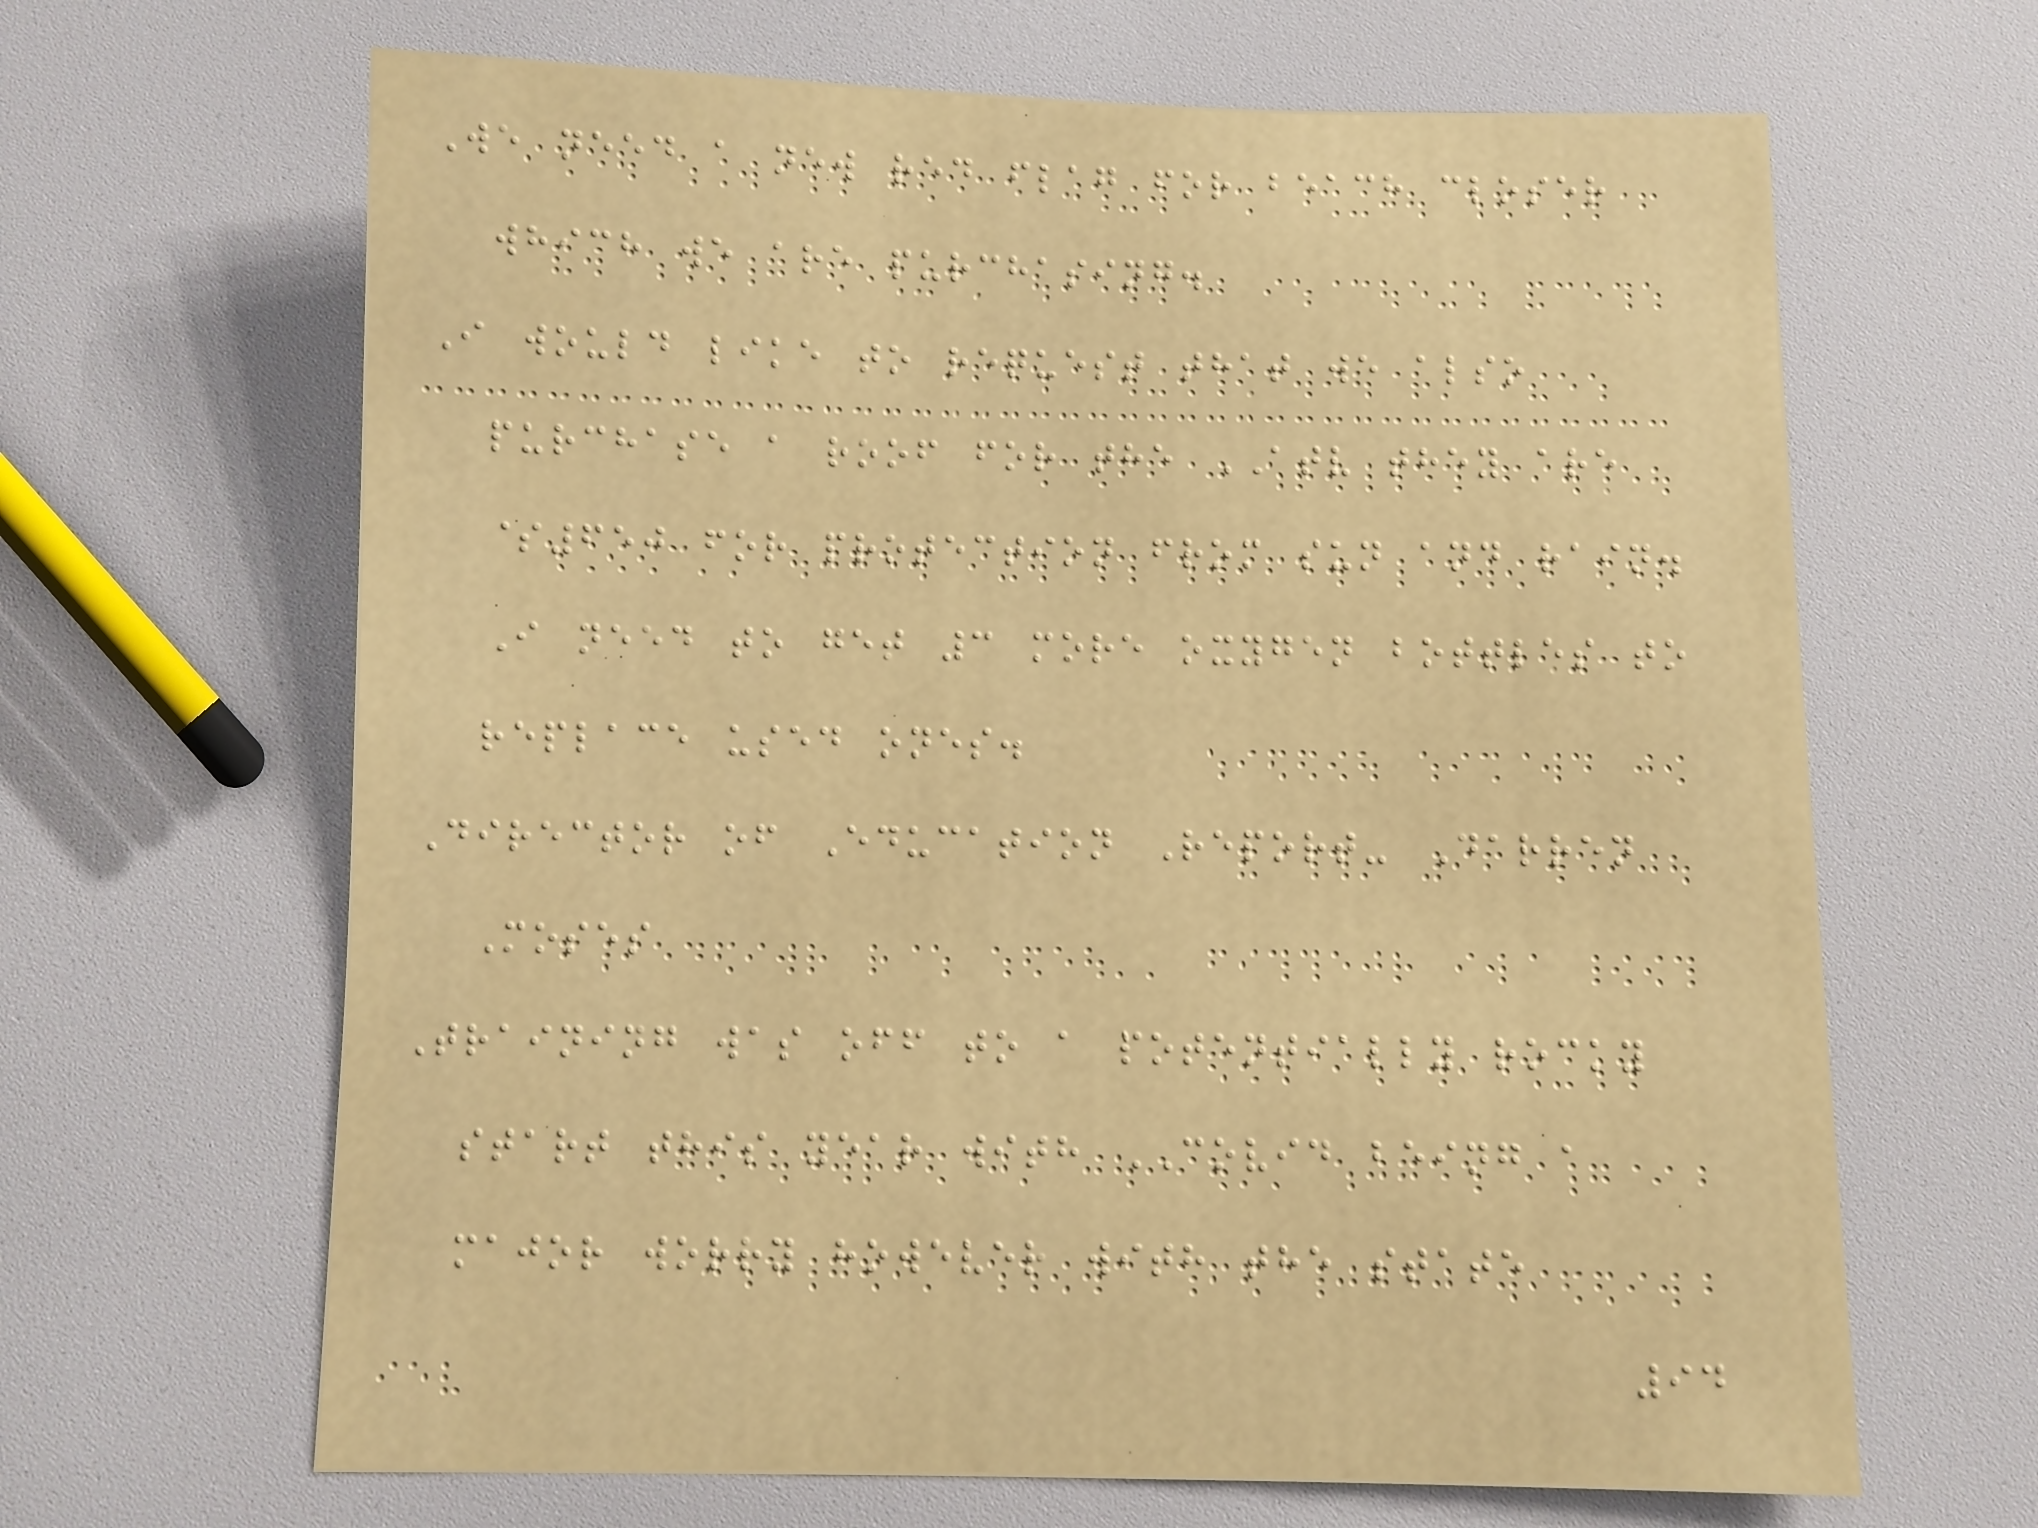We need a new red flag for beach closer
which we are purchasing.
I would like to request that we also
purchase a roof for the ATV they are
$650 for protection from sun and rain.
I need to get 3 more oxygen bottles to
replace used ones.
Director of Education Report- Darren
Moses
Training was off to a potentially rocky
start this year with COVID being a
major worry however with the state
94
